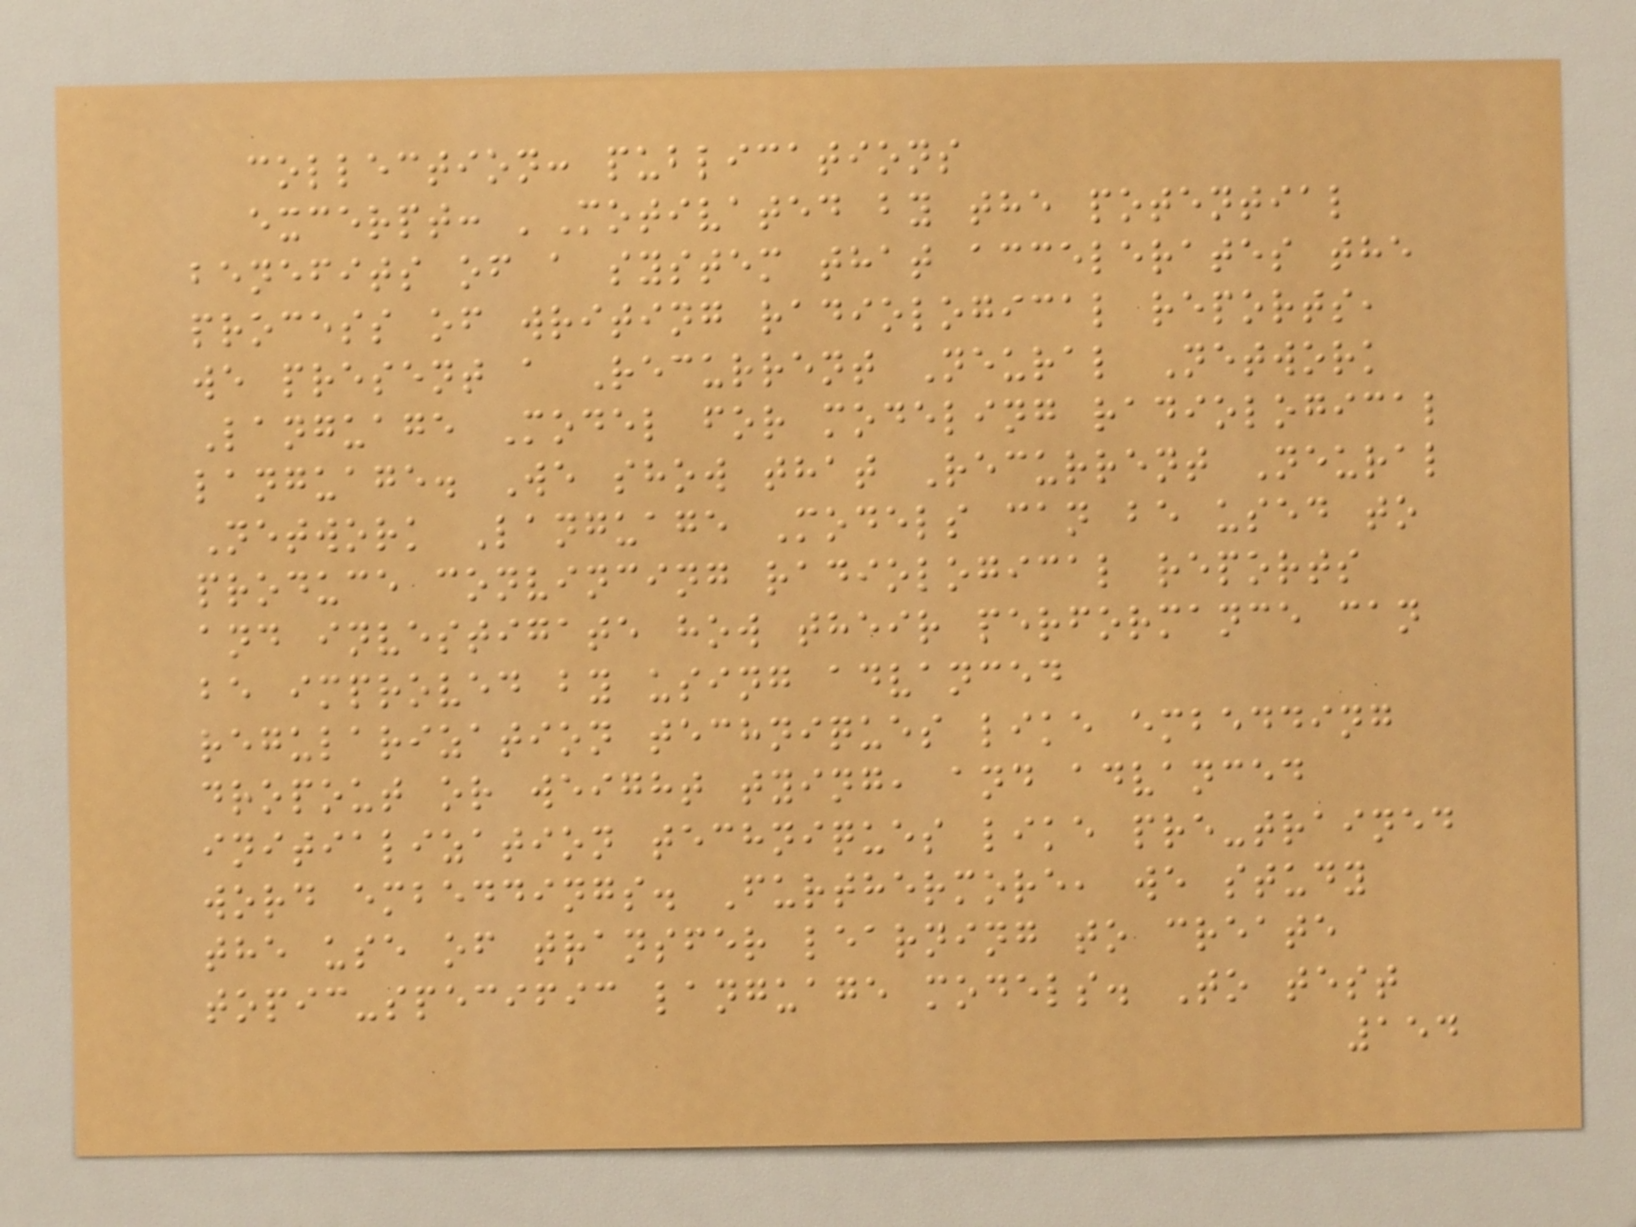collection: publications
excerpt: 'Motivated by the potential
benefits of a system that accelerates the
process of writing radiological reports,
we present a Recurrent Neural Network
Language Model for modeling radiological
language. We show that Recurrent Neural
Network Language Models can be used to
produce convincing radiological reports
and investigate how their performance can
be improved by using advanced
regularization techniques like embedding
dropout or weight tying, and advanced
initialization techniques like pre-trained
word embeddings. Furthermore, we study
the use of transfer learning to create
topic-specific language models. To test
154
